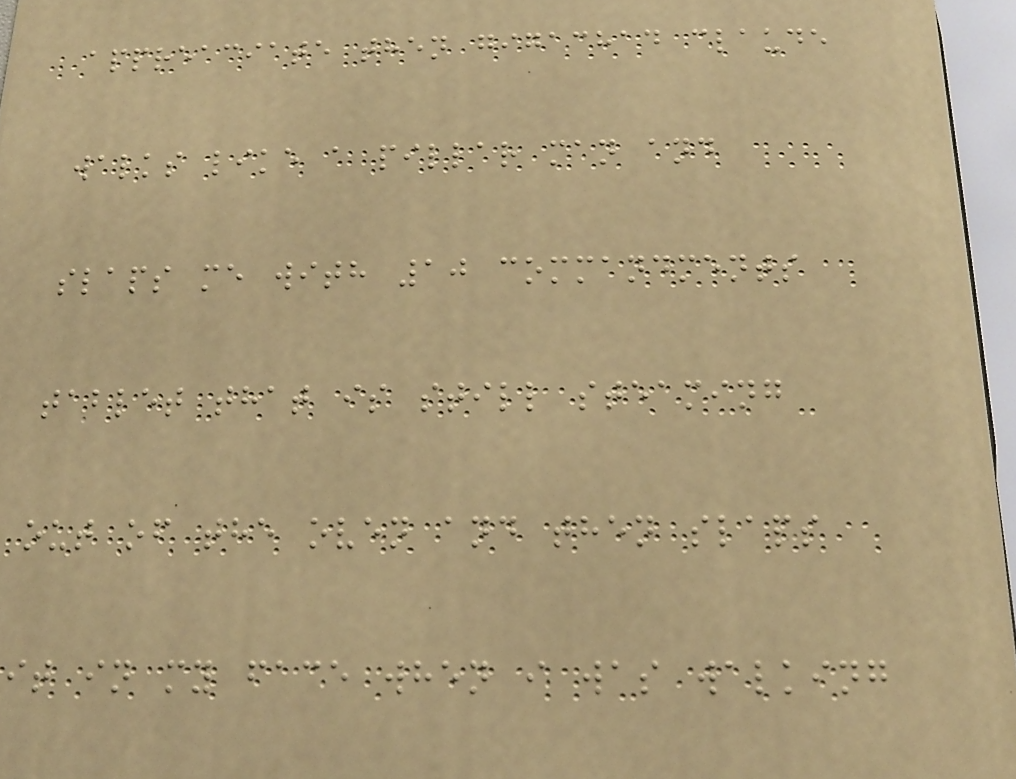appreaciate then gigachad claude
walks like a pillar man and
slaps me with 10 commandments
tablet that is still steaming
out of the oven and then slaps
it in my face when i was walking
